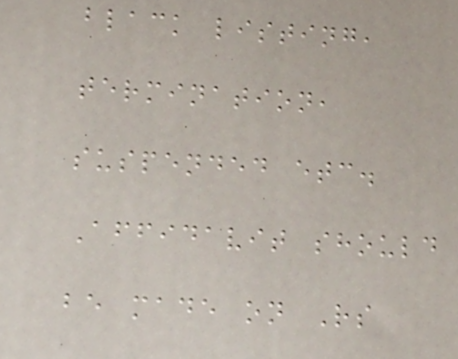black listing,
termination,
suspended etc.
Affidavit should
be made on Rs
